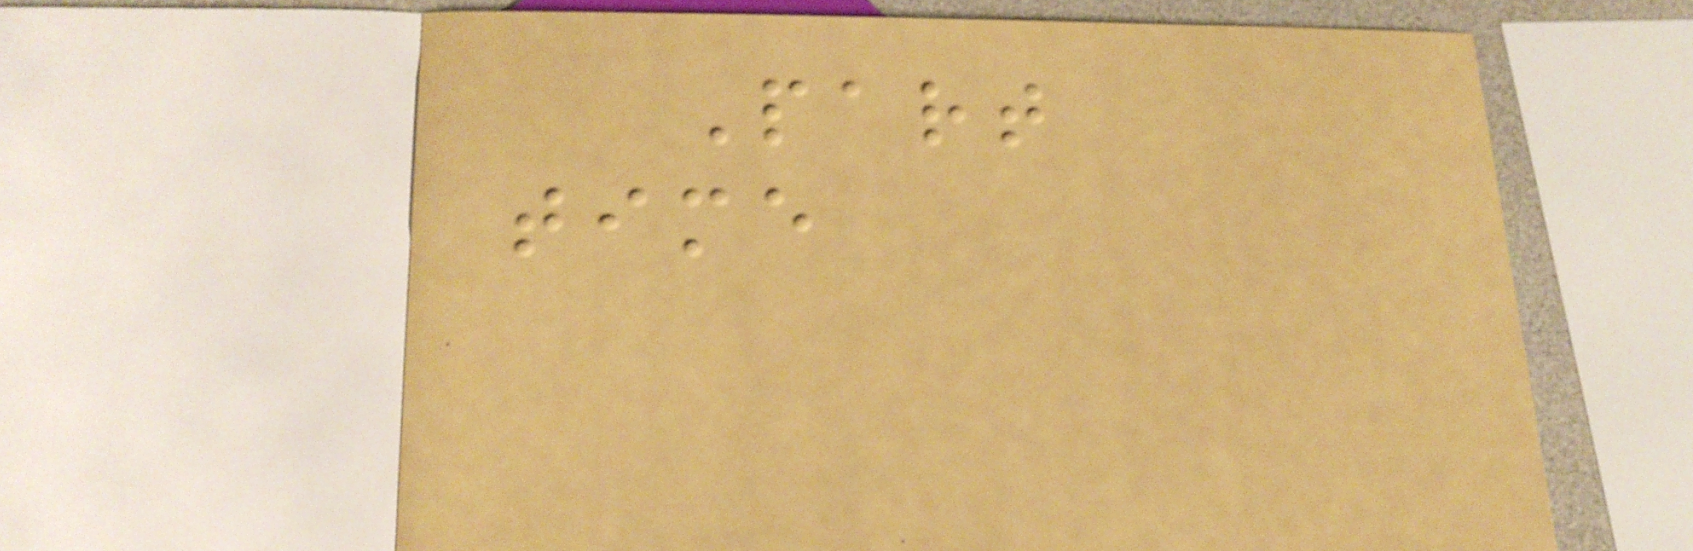Part
time
